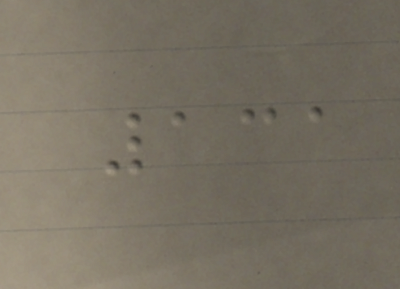131
